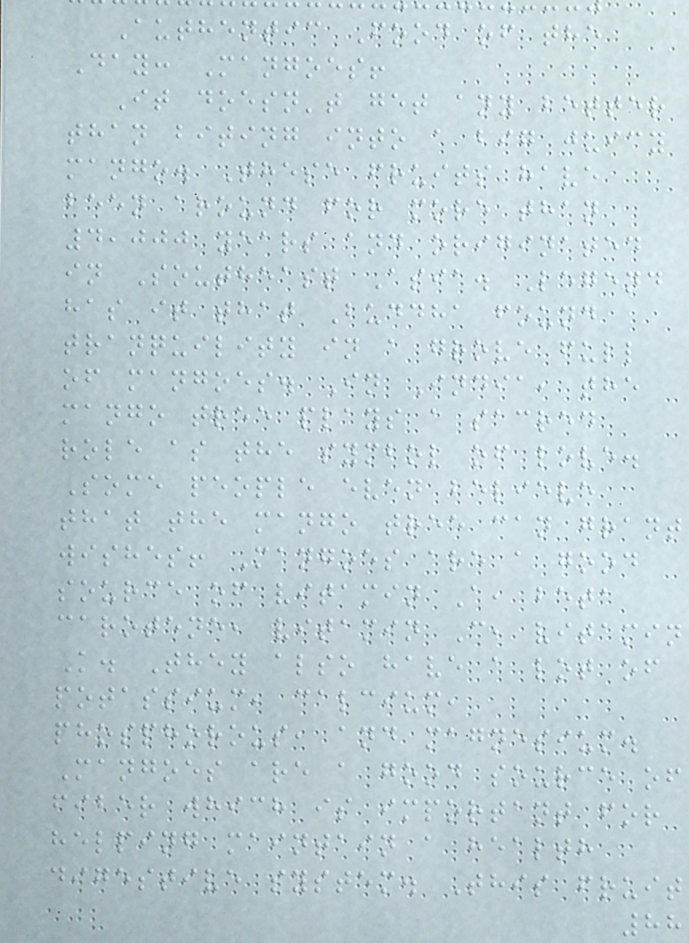Authentic Food of the
Day: Mangoes!
It doesn't get any better
than biting into a big juicy
mango. These fruits have
been around for more than
4,000 years and originated
in Southeast Asia. Legend
has it that Buddha found
tranquility in a grove full
of mangoes. In India, the
mango tree plays a sacred
role as the symbol of love.
Some people even believe
that the mango tree can grant
wishes! Mangoes are a good
source of vitamin A, beta
carotene, vitamin C, vitamin
K. They also have a lot of
potassium, calcium,
phosphorous, and magnesium.
Mangoes are a good source of
fiber which is important for
helping maintain a health
digestive system. This fruit
88
